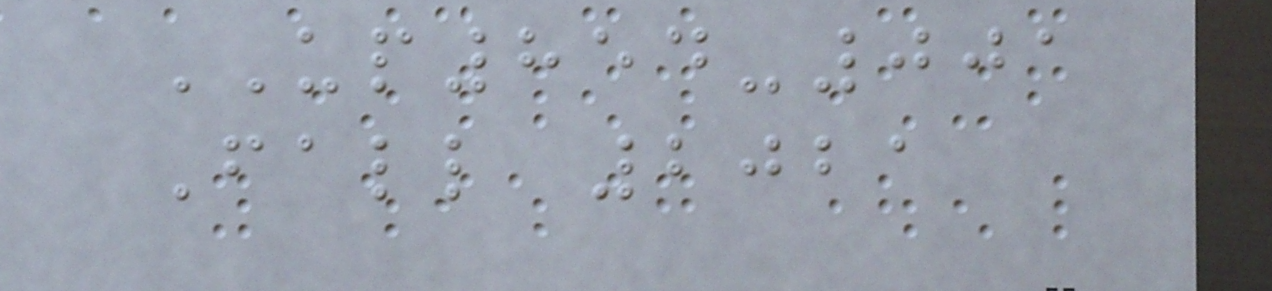UP854-001
Fall 2021
